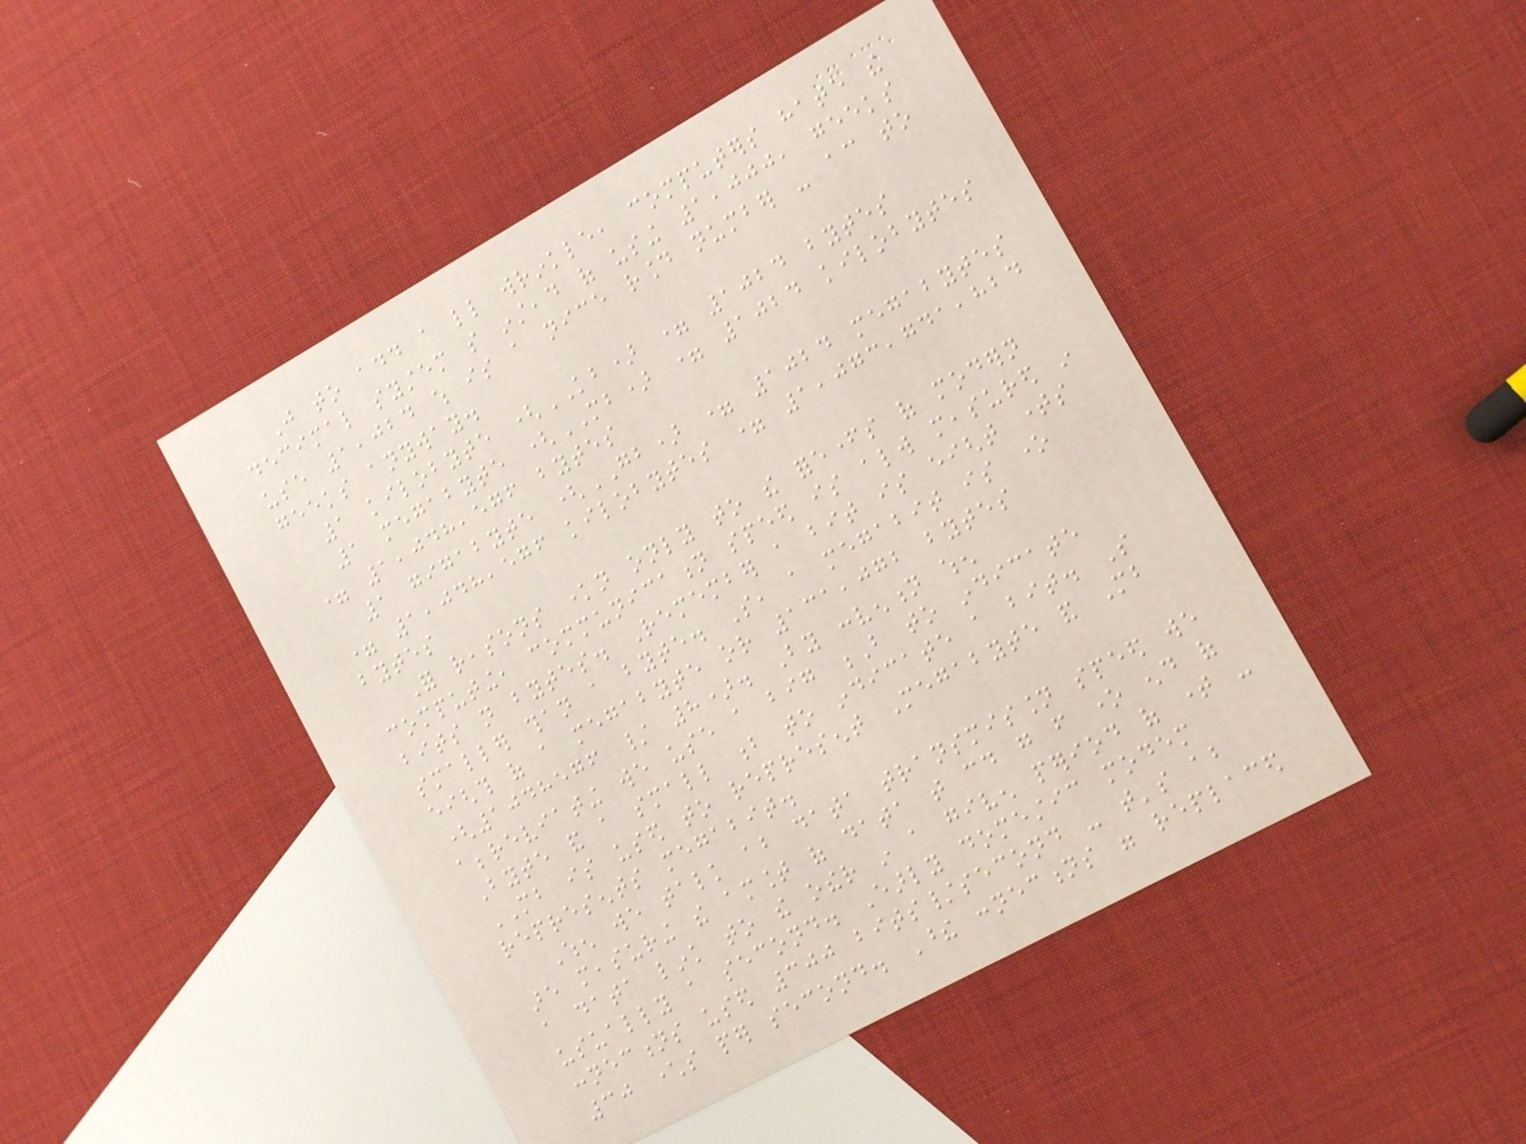Just to add a little wrinkle, computers hate the
decimal system so instead of using 1,000, geeks
use 1,024 which is a nice round number - according to
geeks anyway.
1 kilobyte (KB) = 1024 bytes
1 megabyte (MB) = 1024 kilobytes
= 1,048,576 bytes
1 gigabyte (GB) = 1024 megabytes
= 1,048,576 kilobytes = 1,073,741,824
bytes
For reasons known only to the forefathers of modern
computing, communication speed is always measured in
bits not bytes. Remember a bit is eight times
smaller than a byte. So, a megabit is one
eighth of a megabyte or 131,072 bytes
(1048576 / 8). By convention when
abbreviating we use a big B to indicate
Byte and a small b to indicate a bit. So
MB is used to represent Megabyte and Mb
represents megabit.
When we talk about data transmission speed we
are measuring the amount of data that could go from one end of
a data link to the other in a given period of time -
usually a second. Early domestic modem
connections used 300 bits/second - that's about
30 characters per second. These connections were replaced
